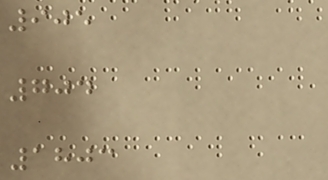905
704
1803
